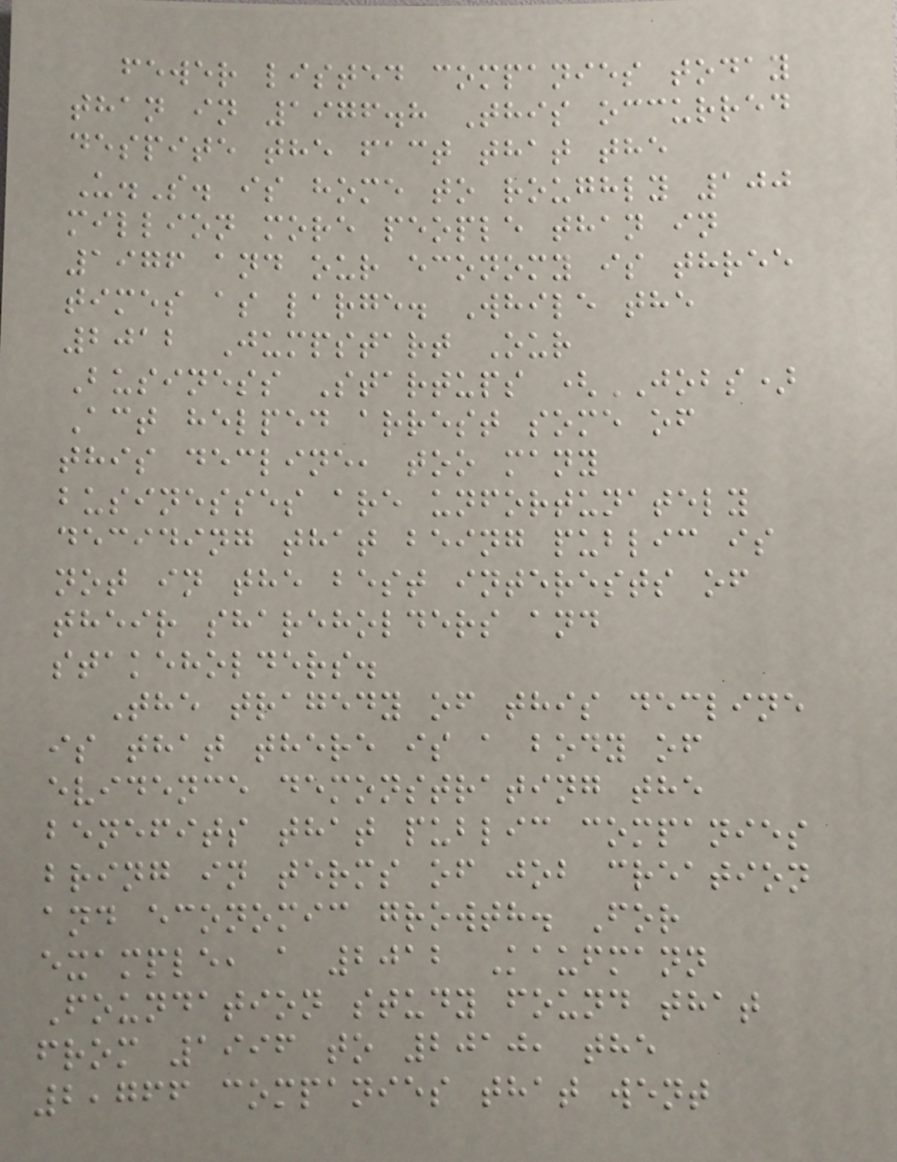fewer listed companies today
than in 1976.8 This occurred
despite the fact that the
U.S. is home to roughly 100
million more people than in
1976 and our economy is three
times as large. While the
2012 Jumpstart Our
Business Startups (JOBS)
Act helped arrest some of
this decline, too many
businesses are unfortunately
deciding that being public is
not in the best interests of
their shareholders and
stakeholders.
The tragedy of this decline
is that there is a body of
evidence demonstrating the
benefits that public companies
bring in terms of job creation
and economic growth. For
example, a 2012 Kaufmann
Foundation study found that
from 1996 to 2010, the
2,766 companies that went
